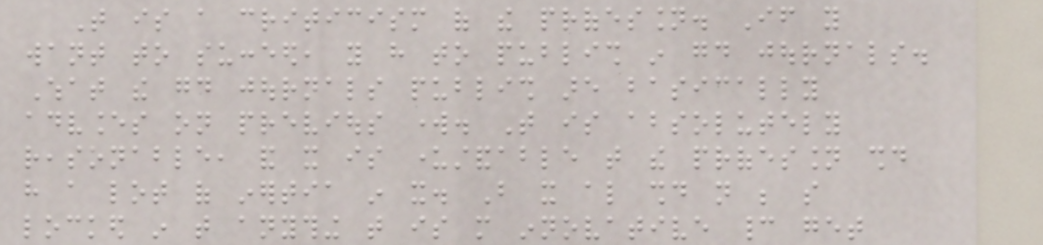That is a criticism of the profession. If you
want to succeed, you have to publish in good journals.
What the good journals publish are basically
advances on previous work. That is absolutely
reasonable, and it is understandable that the profession should
have a lot of inertia in it. But it also should not be so
locked in that anything that is more innovative cannot get
